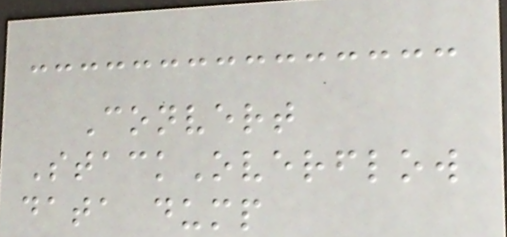Convert
StackOverflow
data dump
